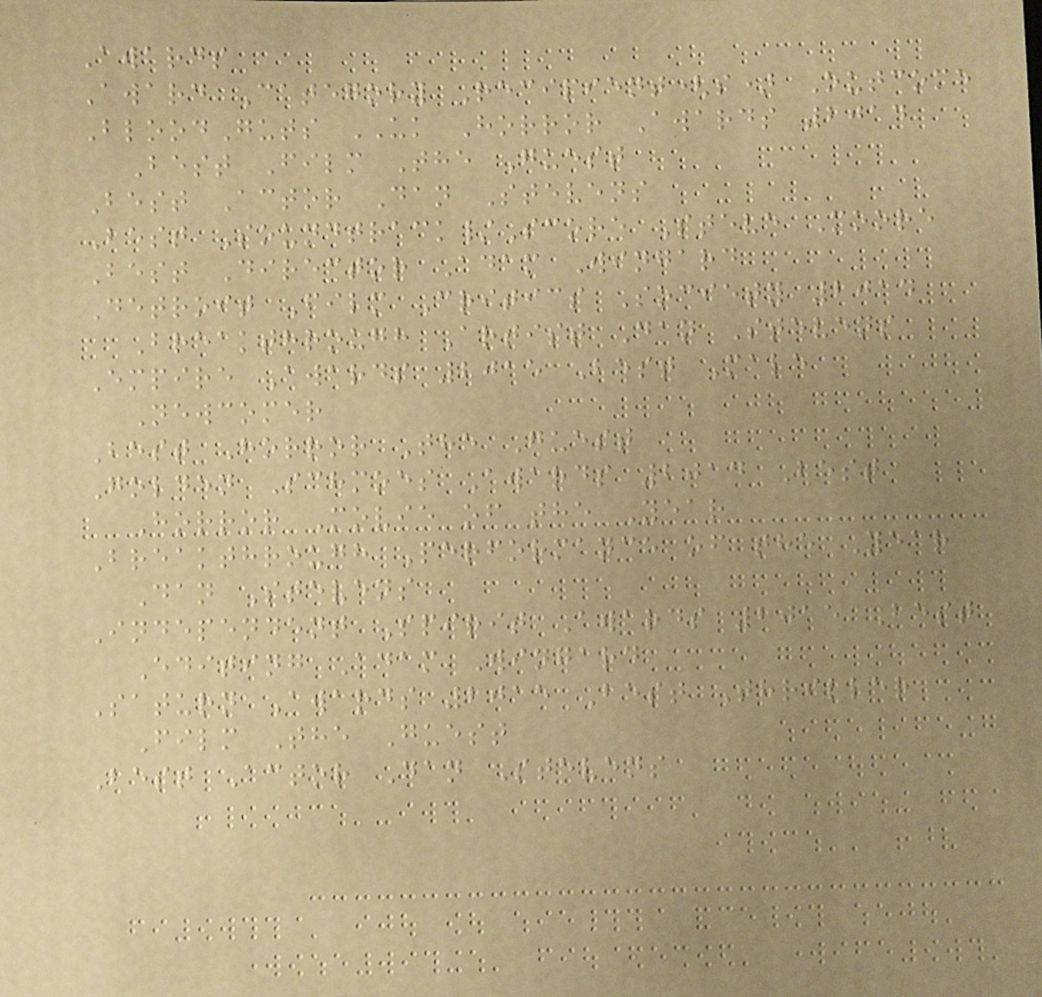Awards
Award Category Recipient(s) Outcome
BloodGuts UK Horror Awards 2014
Best Film The Guest
Best Actor Dan Stevens
Best Soundtrack/Score Steve Moore
Best Director Adam Wingard
Detroit Film Critics Society 2014
Breakthrough Artist Dan Stevens
Empire Awards 2015 Best Male
Newcomer
Best Horror The Guest
Golden Schmoes Awards 2014 Best
Horror Movie of the Year
Breakthrough Performance of the Year
Dan Stevens
Independent Spirit Awards 2015 Best
Editing Adam Wingard
Saturn Awards 2015 Best Thriller
Film The Guest
Best Actor Dan Stevens
